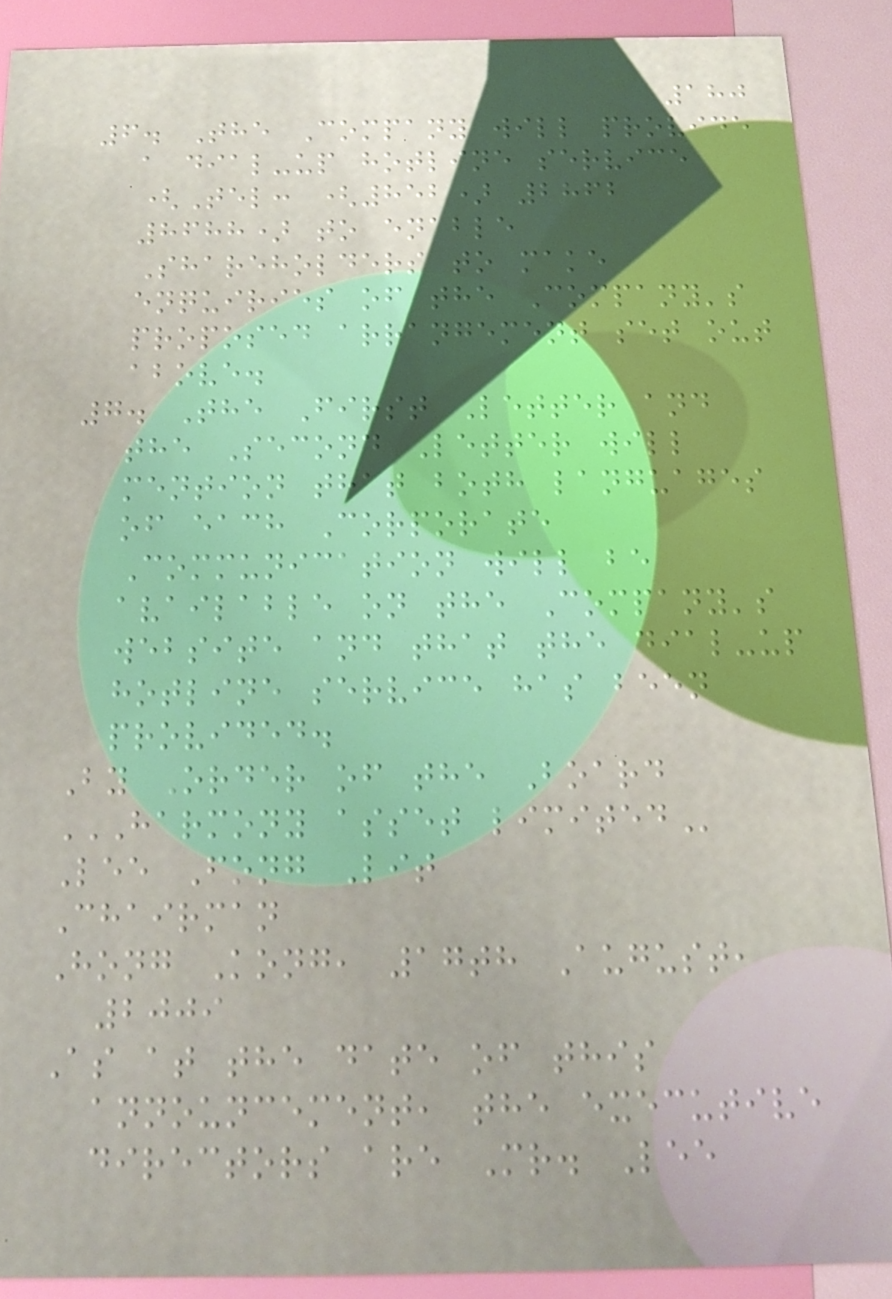180
6. The Company will provide
a dial-up hotline service
(Tel: (852) 2862
8688) to enable
Shareholders to make
enquiries of the Company's
proposed arrangement set out
above.
7. The First Letter and
the Second Letter will
mention that both languages
of each Corporate
Communication will be
available on the Company's
website and that the dial-up
hotline service has been
provided.
By Order of the Board
HARMONY ASSET LIMITED
Lee Fong Lit
Chairman
Hong Kong, 17th August,
2009
As at the date of this
announcement, the executive
directors are Mr. Lee
